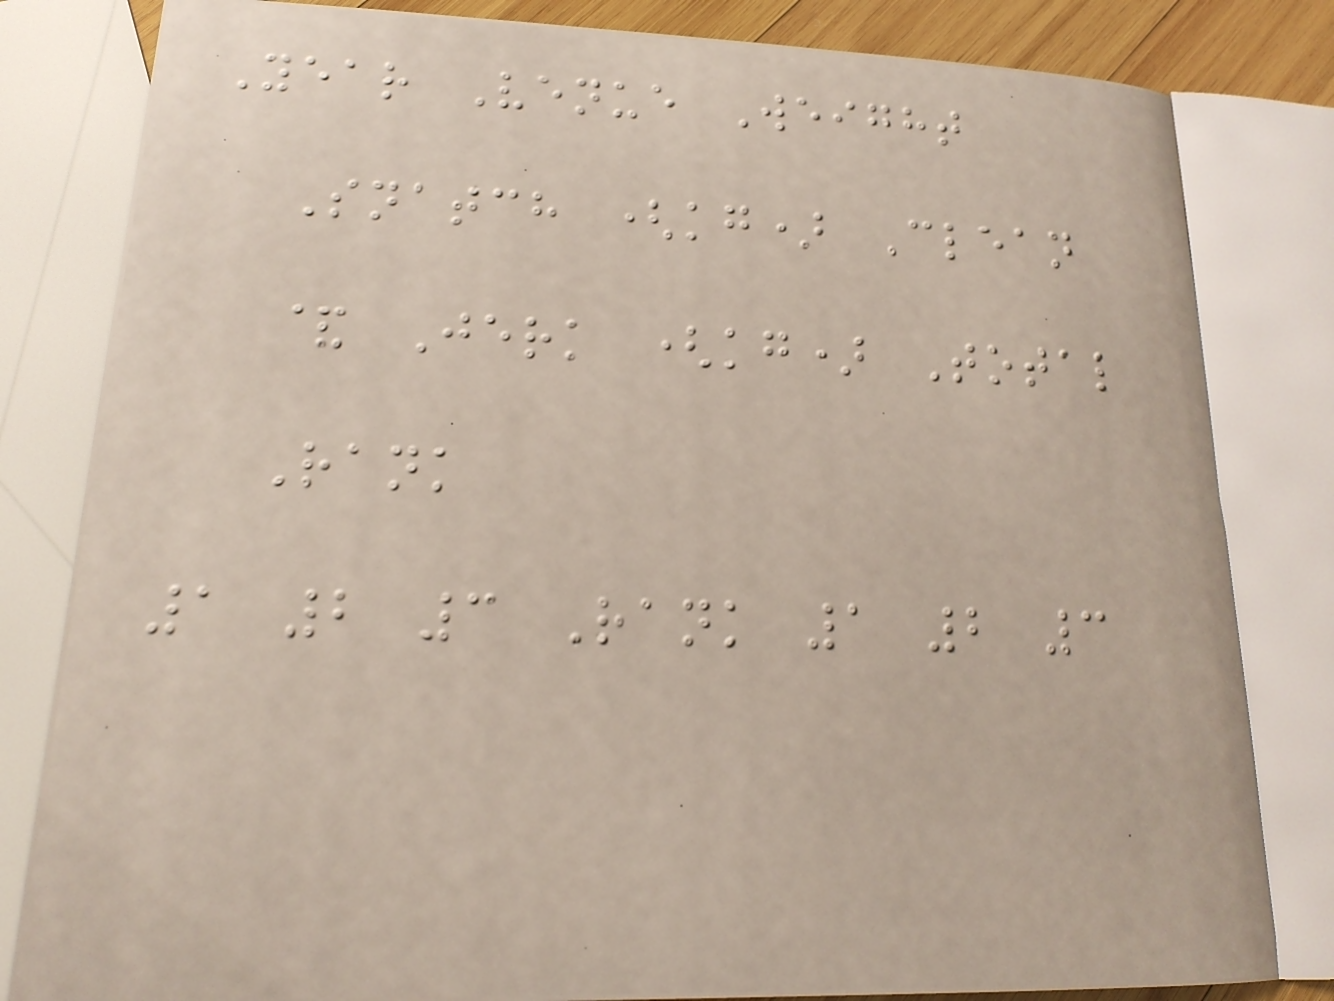Year Venue Weight
Snatch (kg) Clean
& Jerk (kg) Total
Rank
1 2 3 Rank 1 2 3
